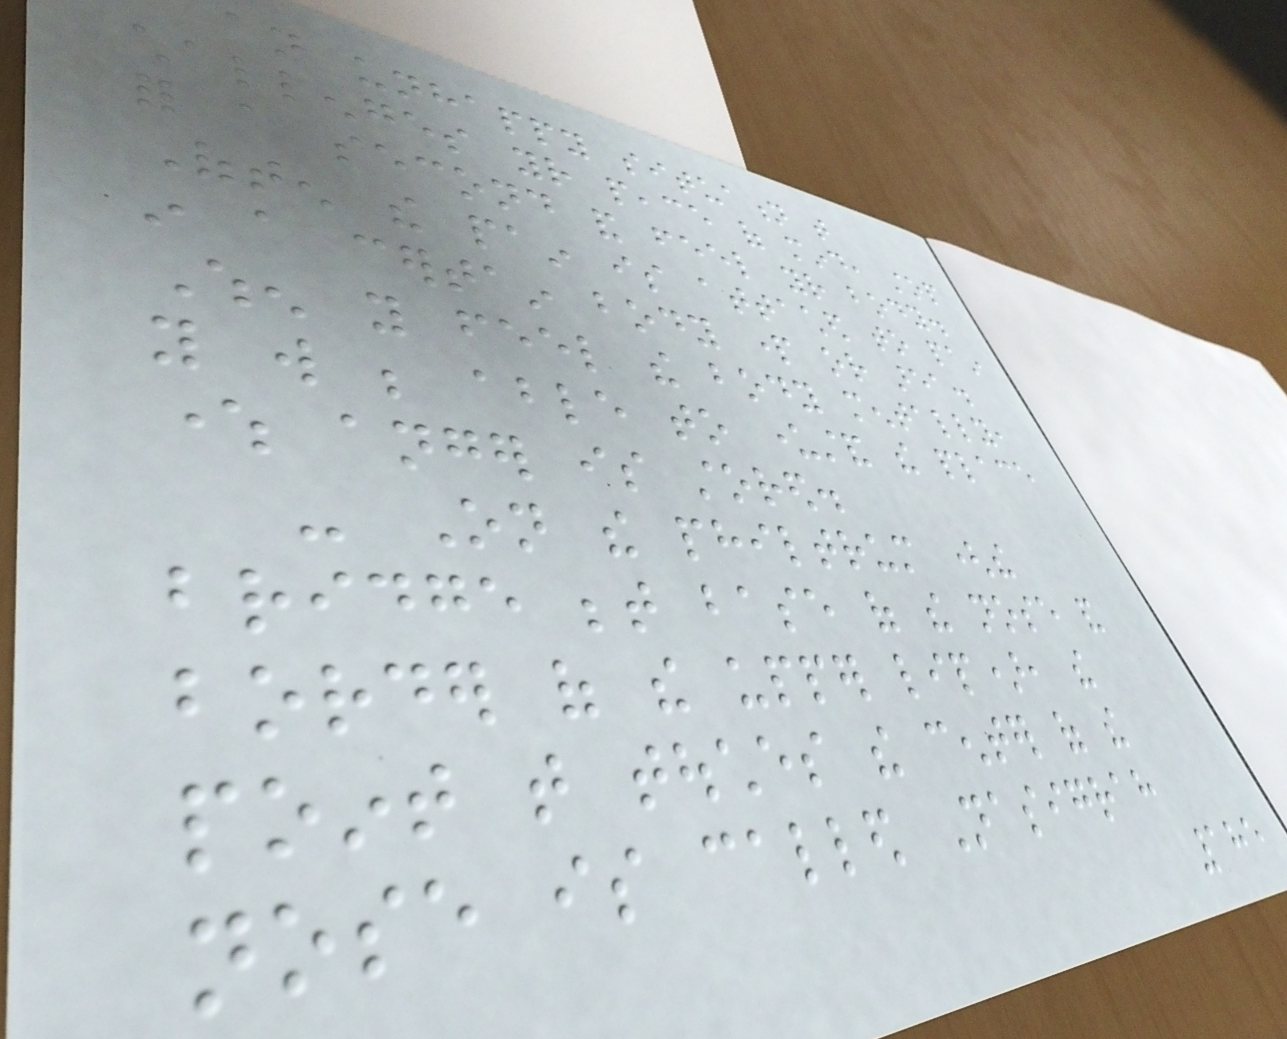an unhappy situation that
challenges your peace of mind, stop
for a second and feel your body.
Often the pain is attached to pain
in a certain body part or area.
When you feel the body mentally,
you will be able to understand the place
where anger is stored.
- On the philtrum (the
bridge between base of the nose and
border of the upper lip), the
point that touches the center of the
nose is called Nasigrah
185
